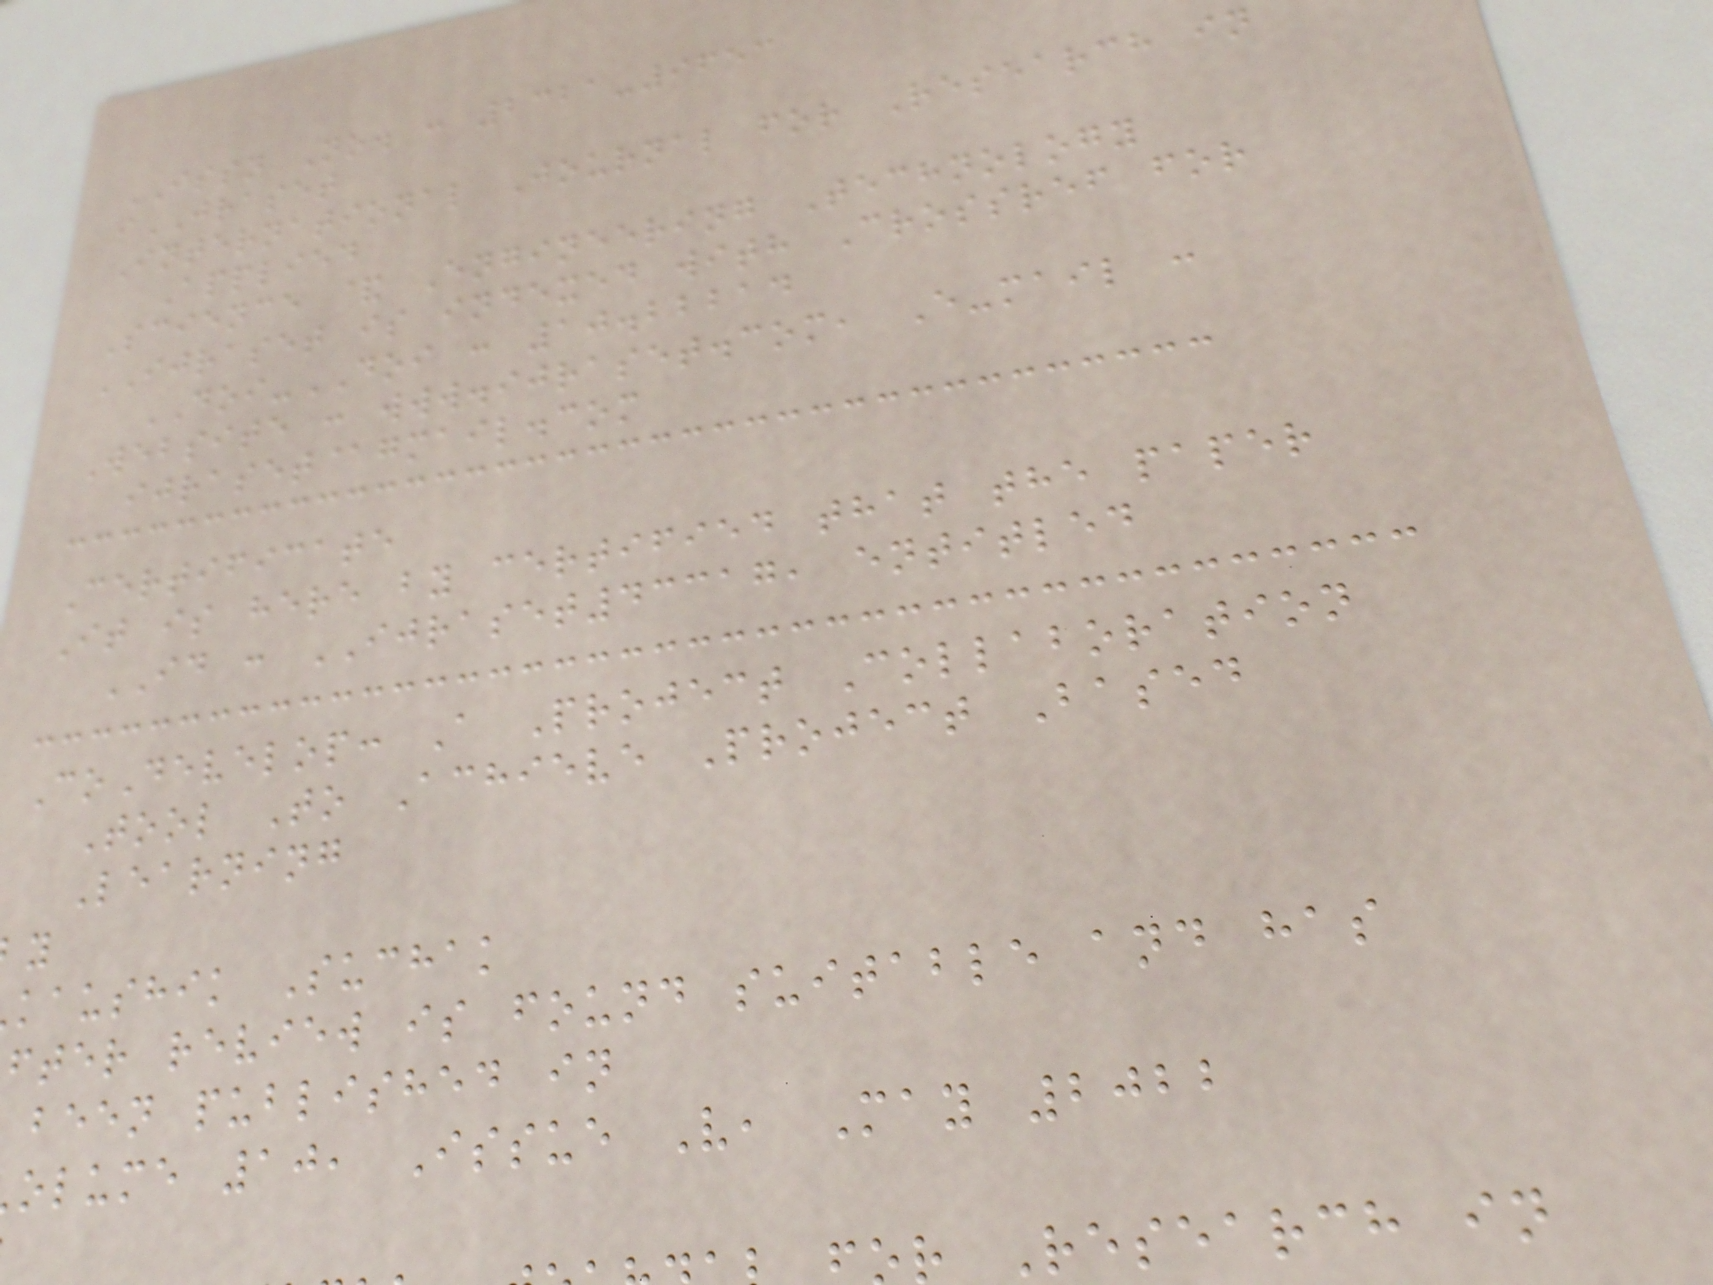ISSN No. : 2321-9653
iJRASET
International Journal for Research in
Applied
Science & Engineering Technology
IJRASET is indexed with Crossref for
DOI-DOI : 10.22214
Website : www.ijraset.com, E-mail :
ijraset@gmail.com
Certificate
It is here by certified that the paper
ID : IJRASET43317, entitled
CoDevelop: A Project Collaboration
Tool To Achieve Project Based
Learning
kaushik Suchak
fter review is found suitable and has
been published in
olume 10, Issue V, May 2022
r Research in
